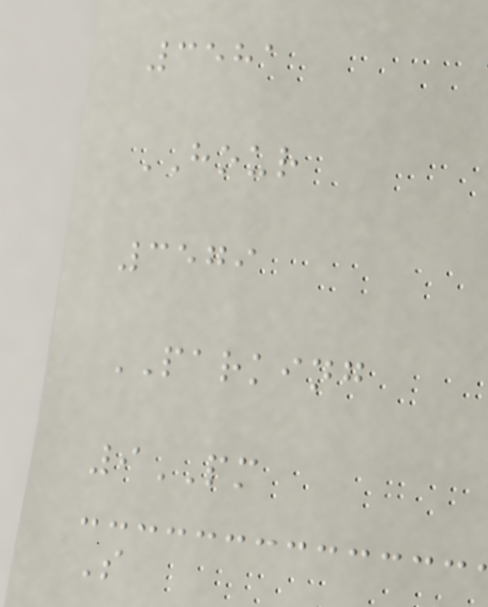3581
HOUR
3579
PARKING
9PM
S
